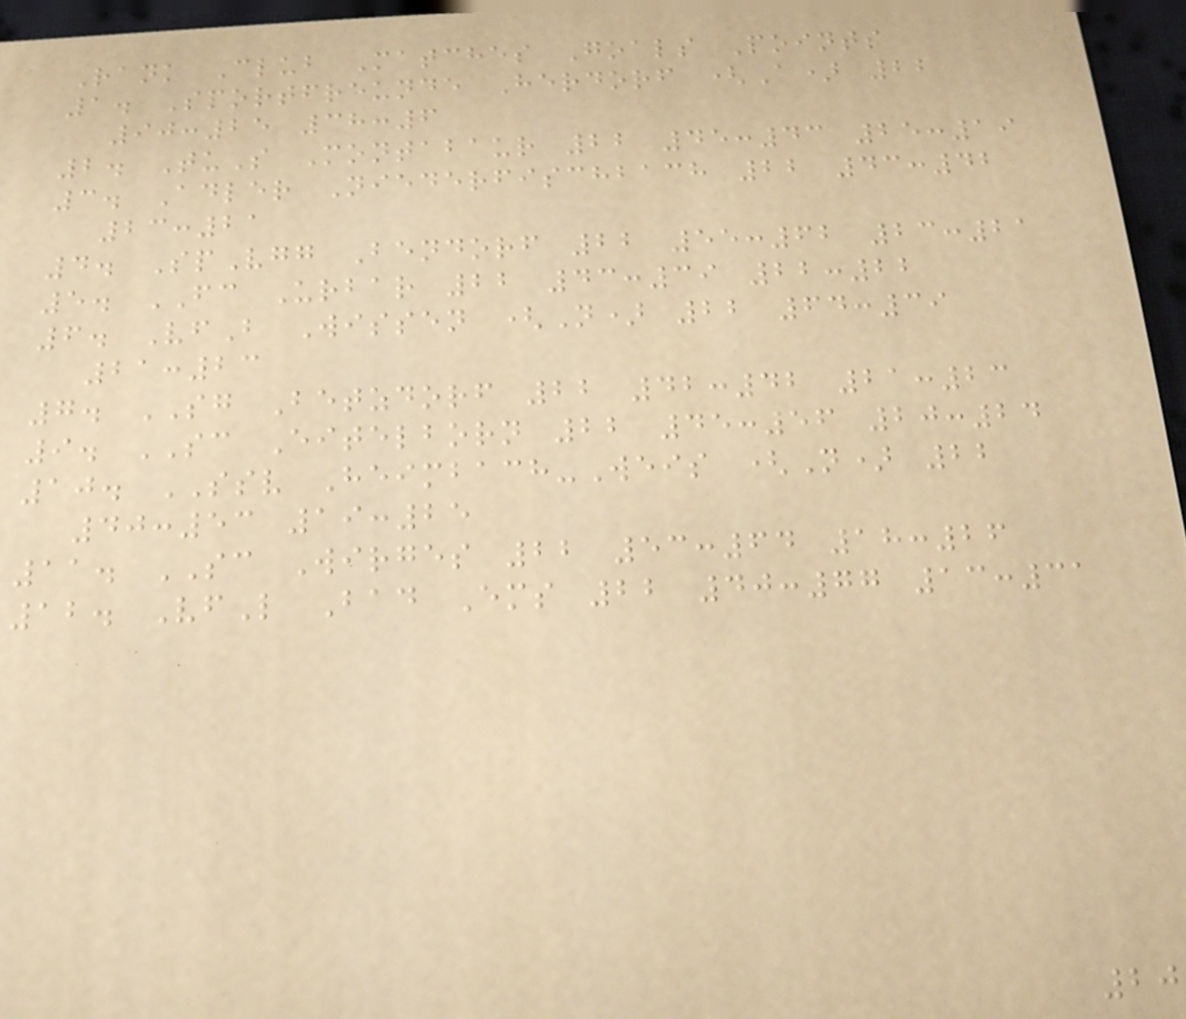Rank Club Matches Goals Points
1. Sportfreunde Herdorf (A) 22
90:25 38:6
2. TuS Montabaur 22 45:43 25:19
3. Adler Niederfischbach 22 43:42
23:21
4. SpVgg Bendorf 22 55:62 23:21
5. FC Urbar 22 43:39 22:22
6. VfB Wissen (N) 22 64:39
21:23
7. SG Betzdorf 22 42:42 21:23
9. SC Eitelborn 22 45:56 20:24
10. SSV Heimbach-Weis (N) 22
40:53 19:25
11. SC Wirges 22 53:64 18:26
12. VfL Bad Ems 22 40:77 13:31
20
